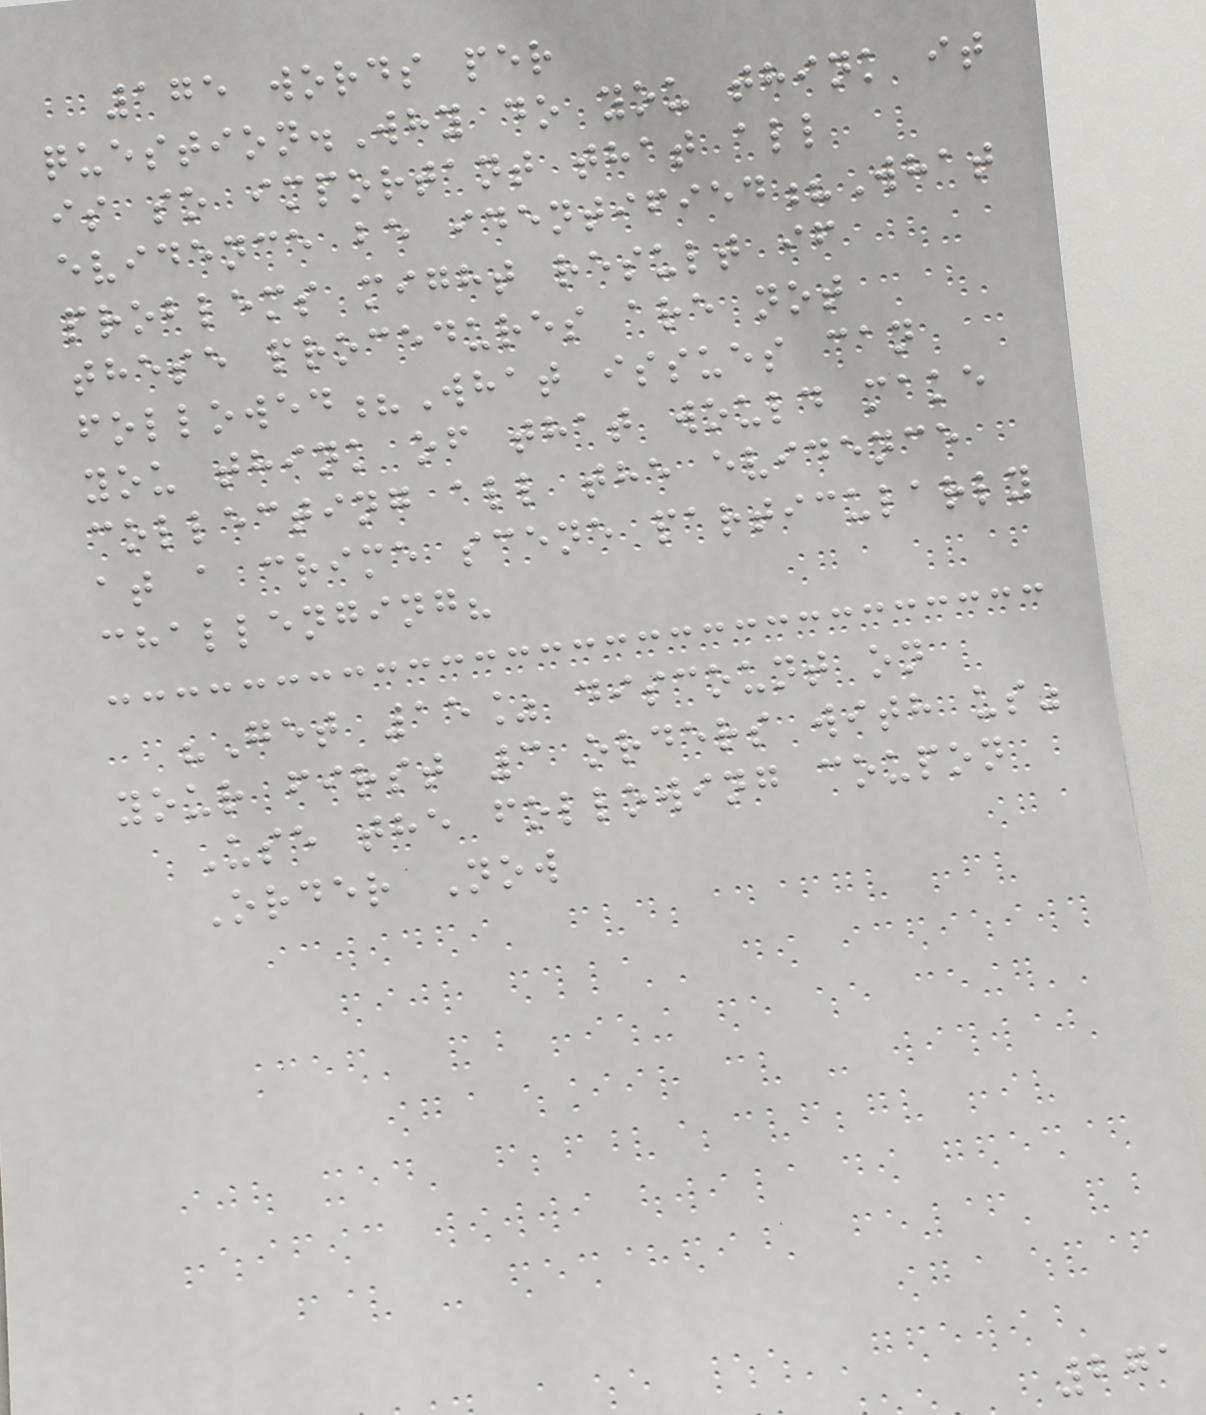175 words per
question.Why do you think it
is so important that all
evidence be identified?What
problems might result if
these procedures are not
followed?What issues can
you think of that would make
collecting all the evidence
at a crime scene particularly
challenging?
"Get 15% discount on
your first 3 orders with us"
Use the following coupon
Order Now
271
